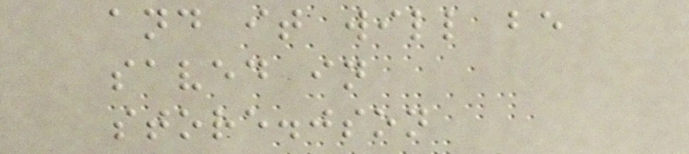and it will be
saved in
store.json
